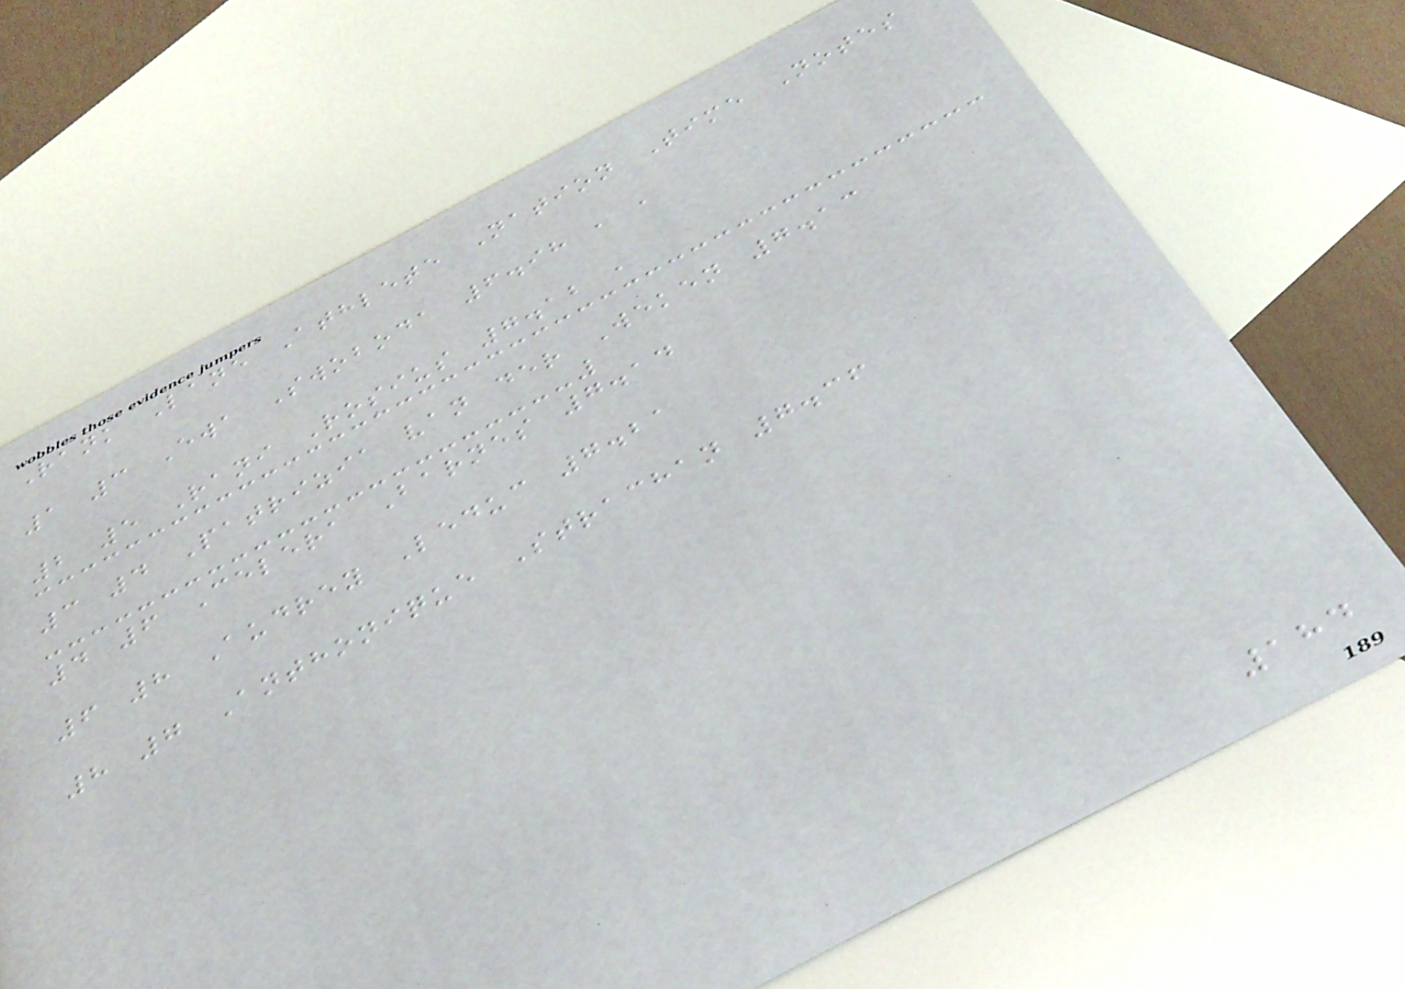Rank Lane Athlete Nation Time Notes
1 3 Ewa Swoboda 6.98 , ,
2 5 Rani Rosius 7.12 ,
3 4 Patrizia van der Weken 7.13
4 6 Celera Barnes 7.14
6 8 Audrey Leduc 7.21
8 7 Anthonique Strachan 7.36
184
